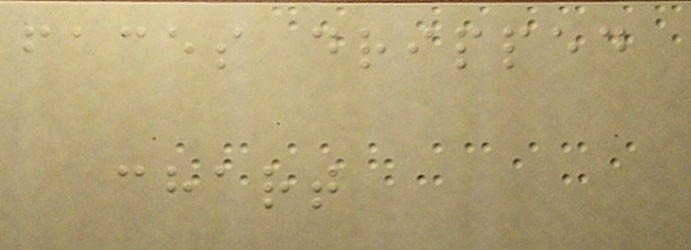faces dripped
chart
